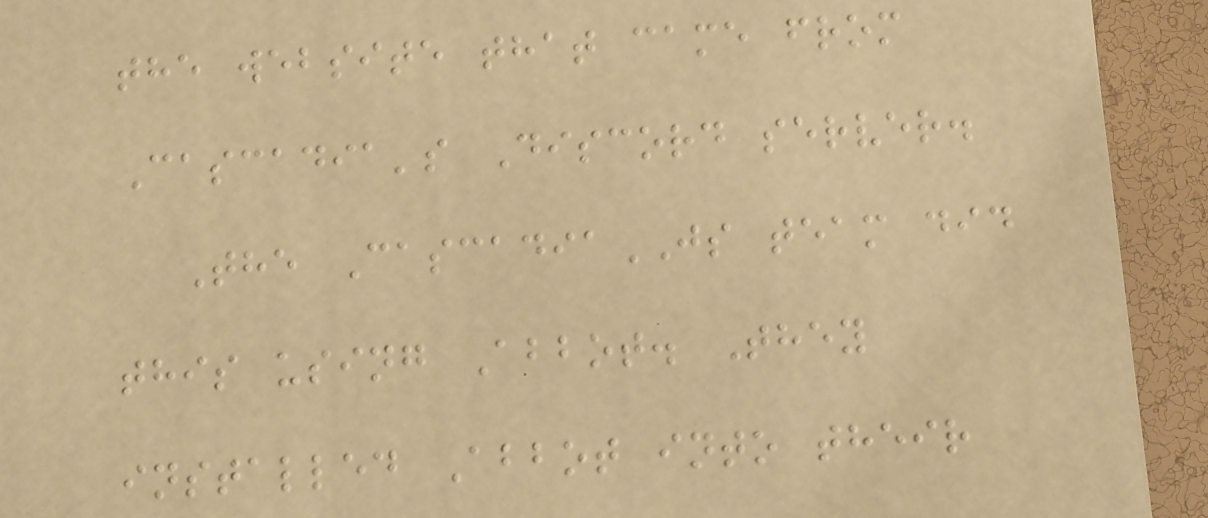the website that came from
Cascadia's Discord server.
The CascadiaJS team did
this using Abbot. They
installed Abbot into their
